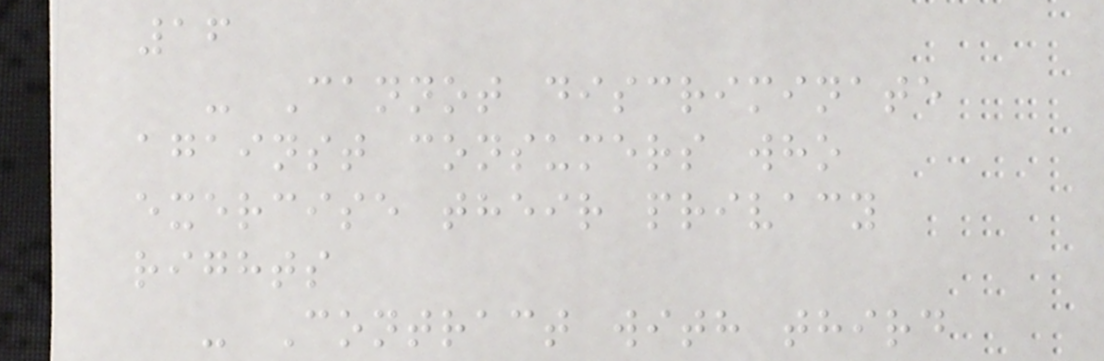16
- Cannot discriminate
against consumers who
exercise their privacy
rights
- Contract with third
